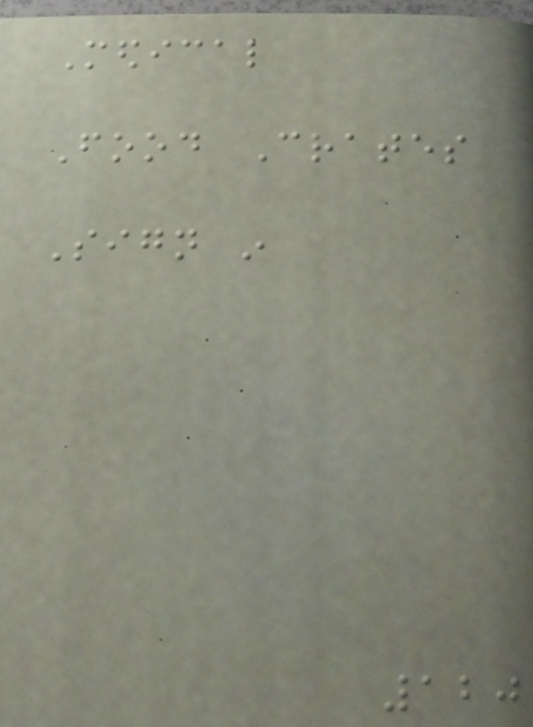Medical
Food Crates
Sign in
120
